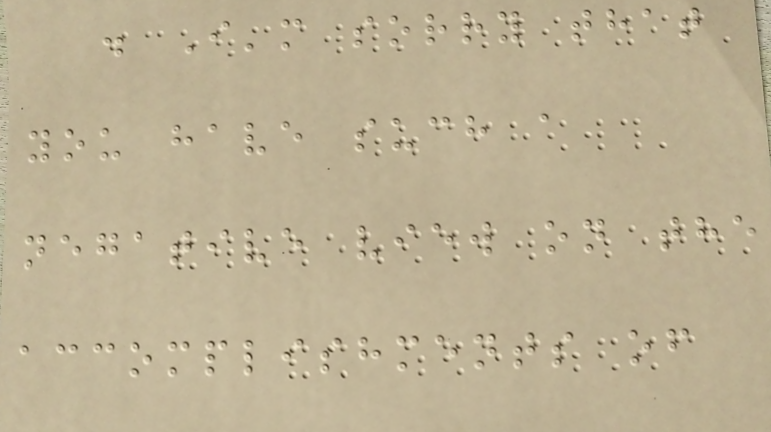. I'm sorry that
you have such a
negative view on the
accomplishments of
